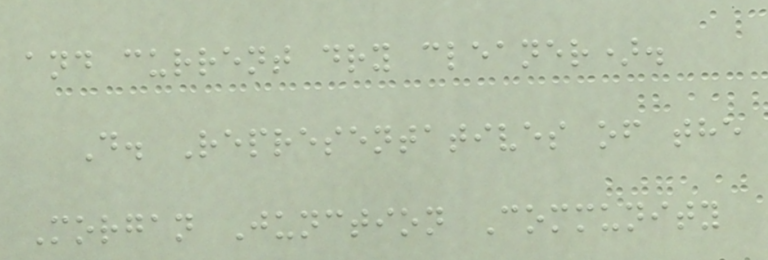and current dry cleaner).
D. Representatives of the
Morgan Junction Community
